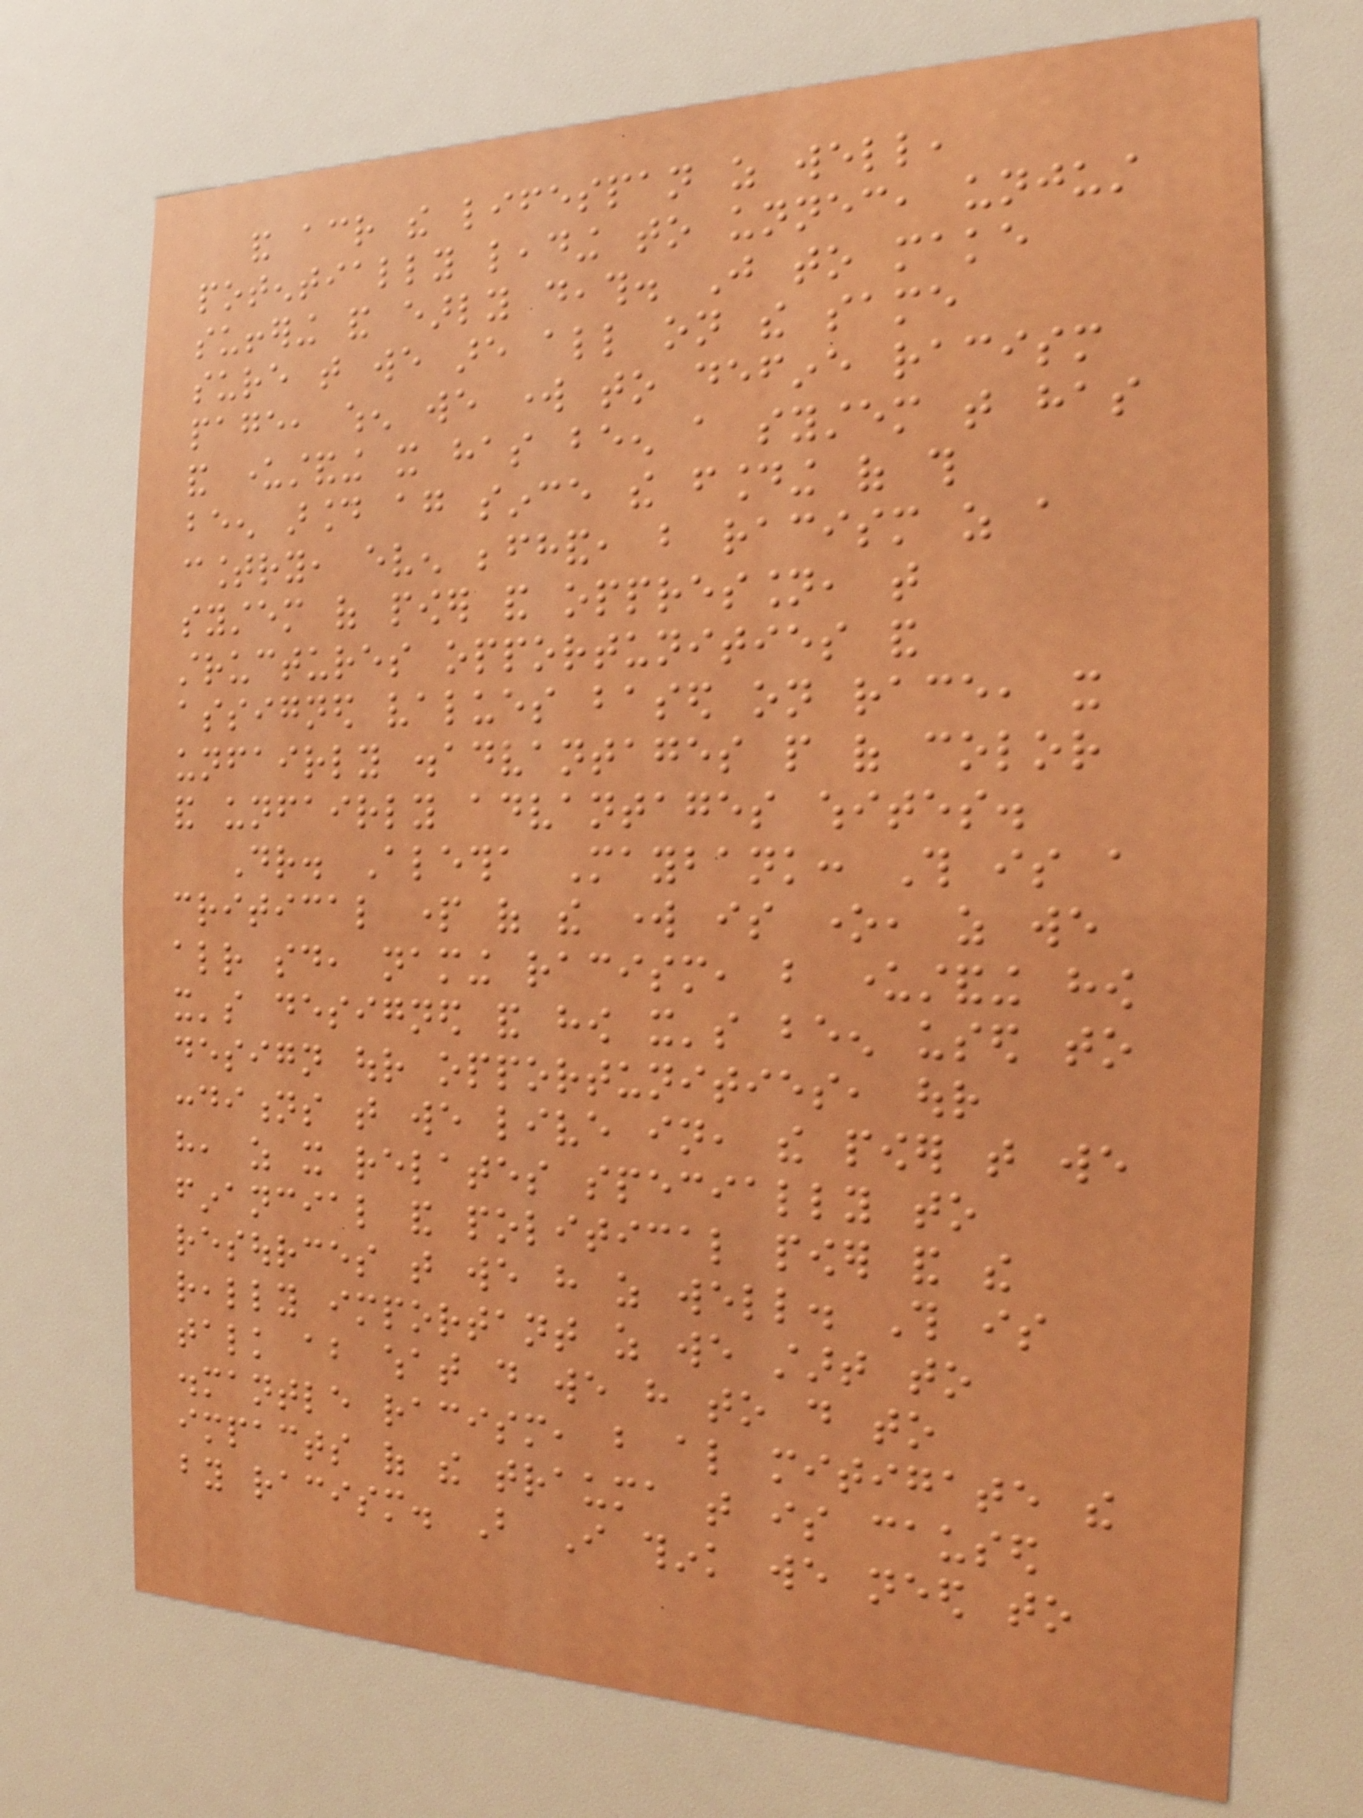and across the lifespan as well,
potentially leading to unnecessary, unjust
suffering and early death. Just to make
sure that we are all on the same
page, when we work to define racism
and understanding it has been a system that has
been around again since the founding of this
country, even beforehand, but racism as a
system of power and oppression, that
structures opportunities and
assigned values based on race, it
unfairly disadvantages people of color
and unfairly advantages whites.
Dr. Aletha Maybank: This is a
critical part of the work is one, as we
already said, naming racism, but understanding how
it's designed and how it's been used to
design our opportunities, our
conditions that we live in, the power that we
have, as it relates specially to
financial and political power and the
resources that we have as well. This is
really important as we start to
talk about what do we have to do to
dismantle racism, but also mitigate the
impacts of the trauma that is caused
by racism. But I think we need to
